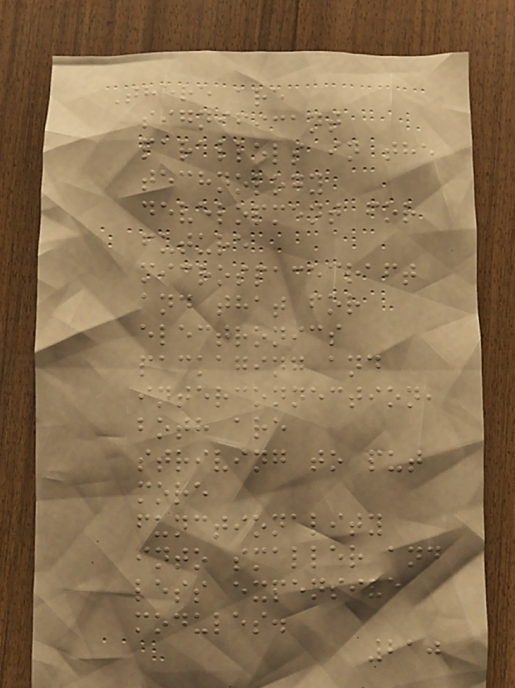There are
significant
parallels in the
technology
development for
future
microspacecraft
and that for
electronics
packaging and
interconnection,
both are
striving to put
more
functionality
into smaller and
less expensive
modules.
210
